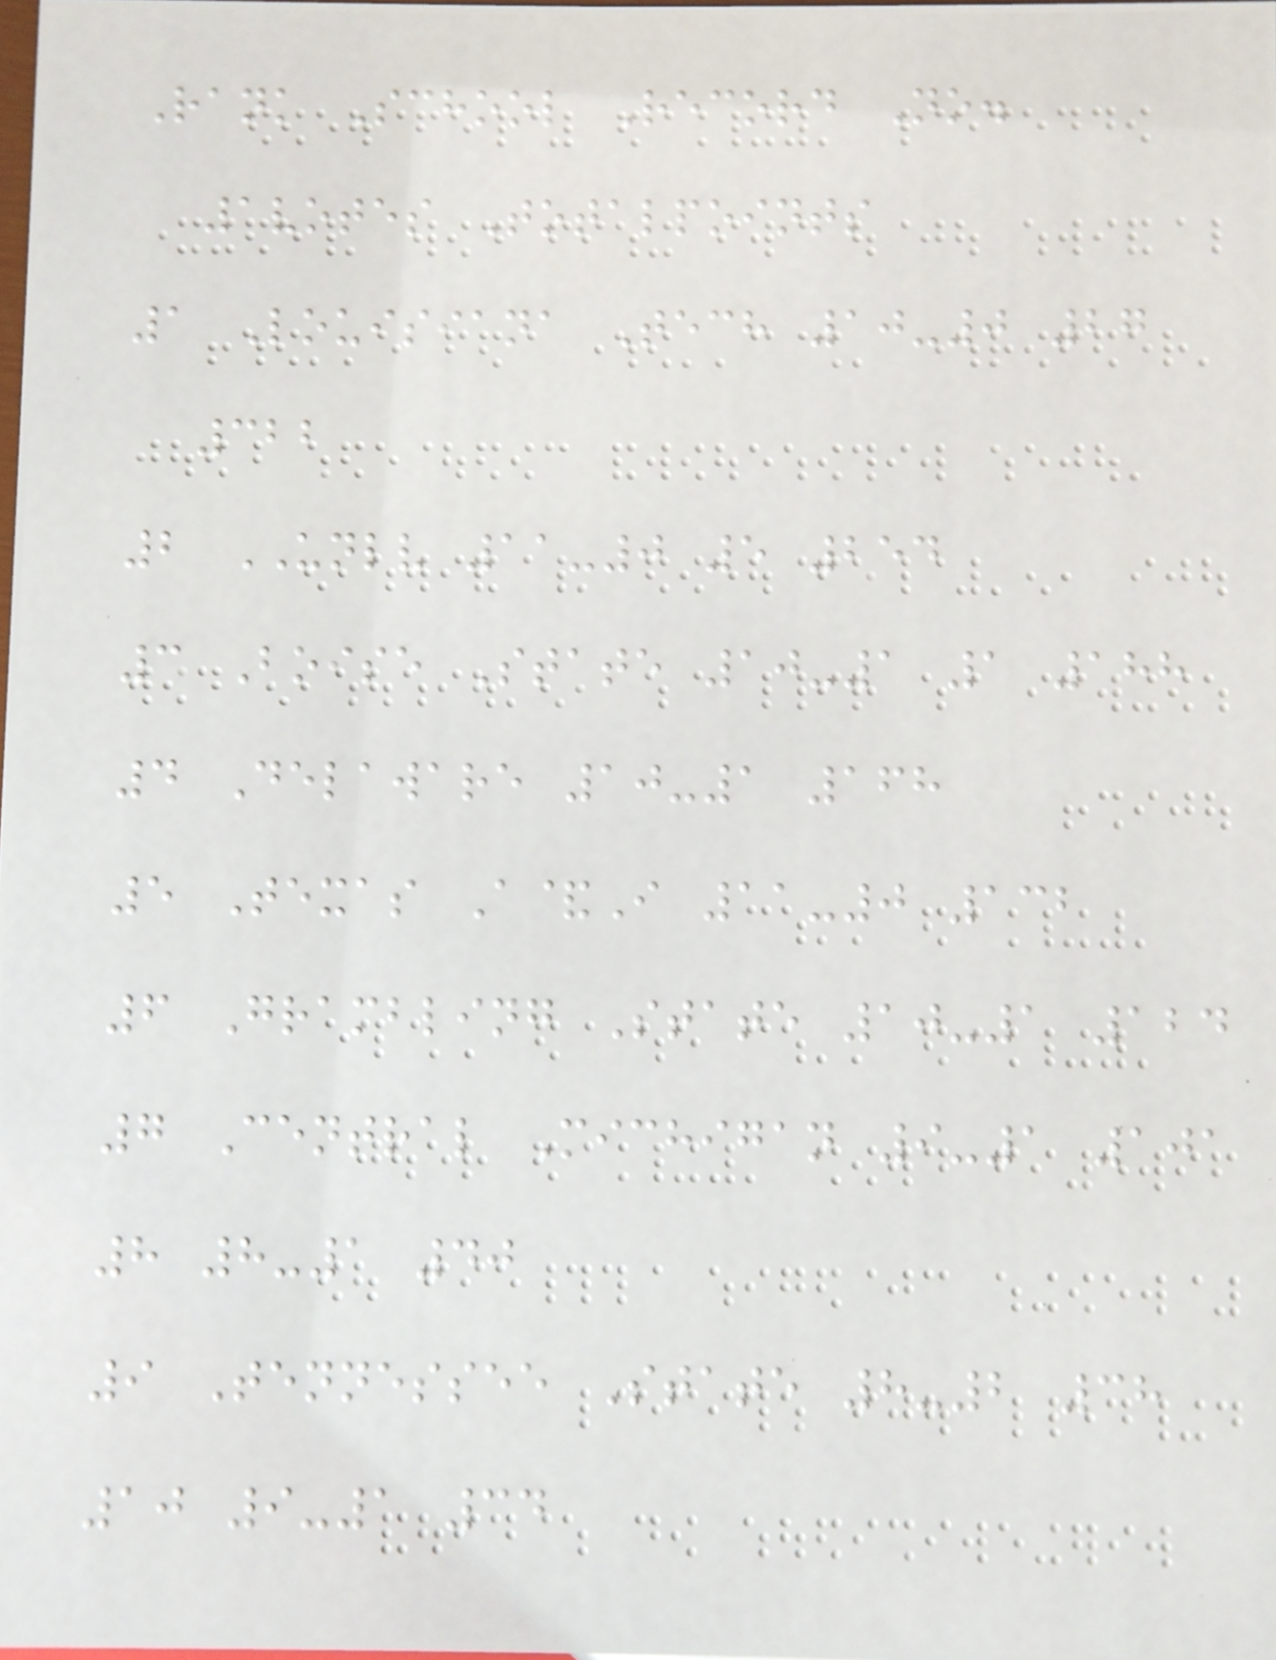Rank School Record No.
1votes Totalpoints
1 Louisiana Tech 10-0 27
322
2 UNLV 11-0 5 254
3 Boise State 10-1 1 188
4 Delaware 10-1 168
5 Texas A&I 11-0 132
6 Grambling State 10-1 124
7 Central Michigan 9-1 101
8 8-1 40
9 Tennessee State 8-2 38
10 9-1 34
